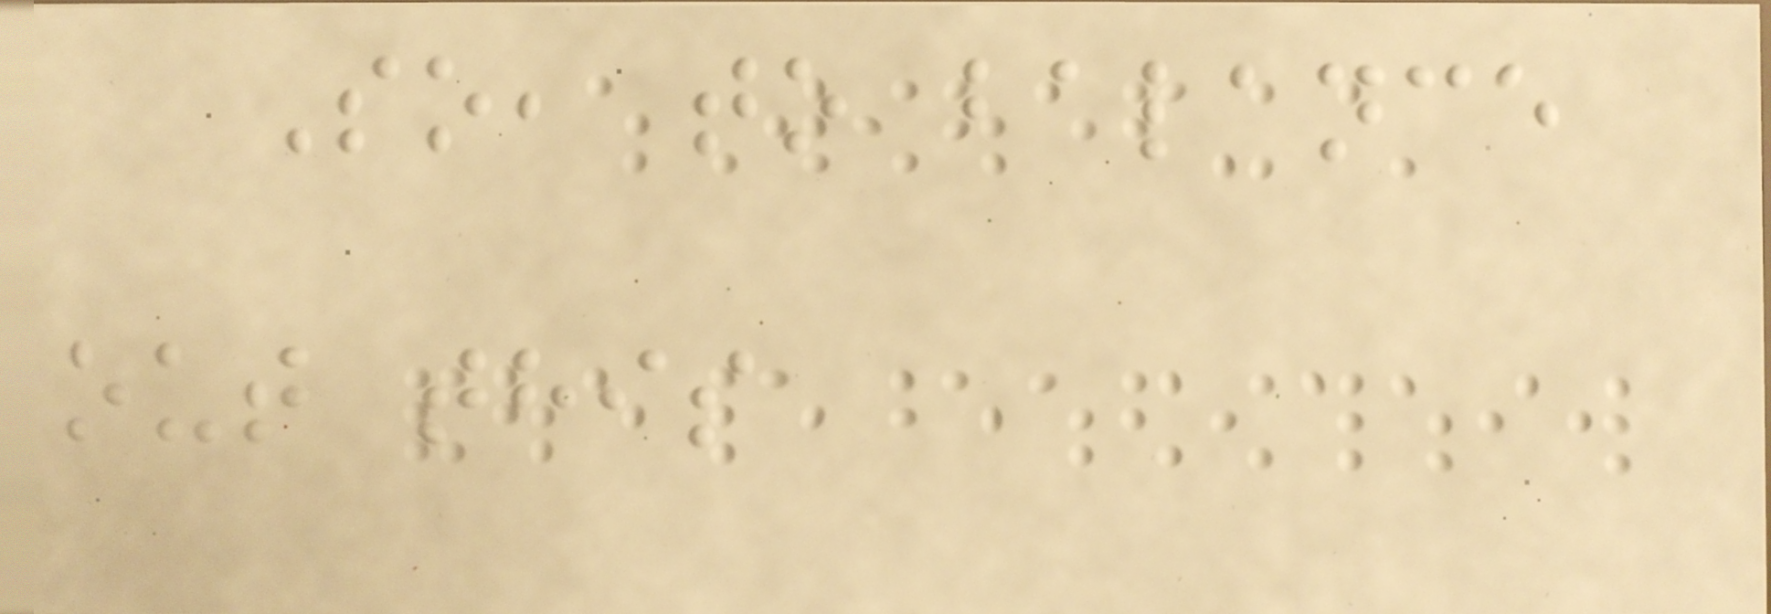So, to balance
out this
